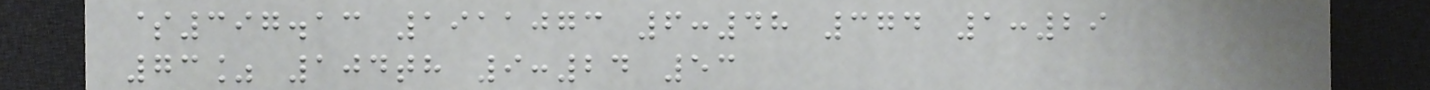$397.13 1911073 6:48 374 1:29
73% 104th 9:24 53
